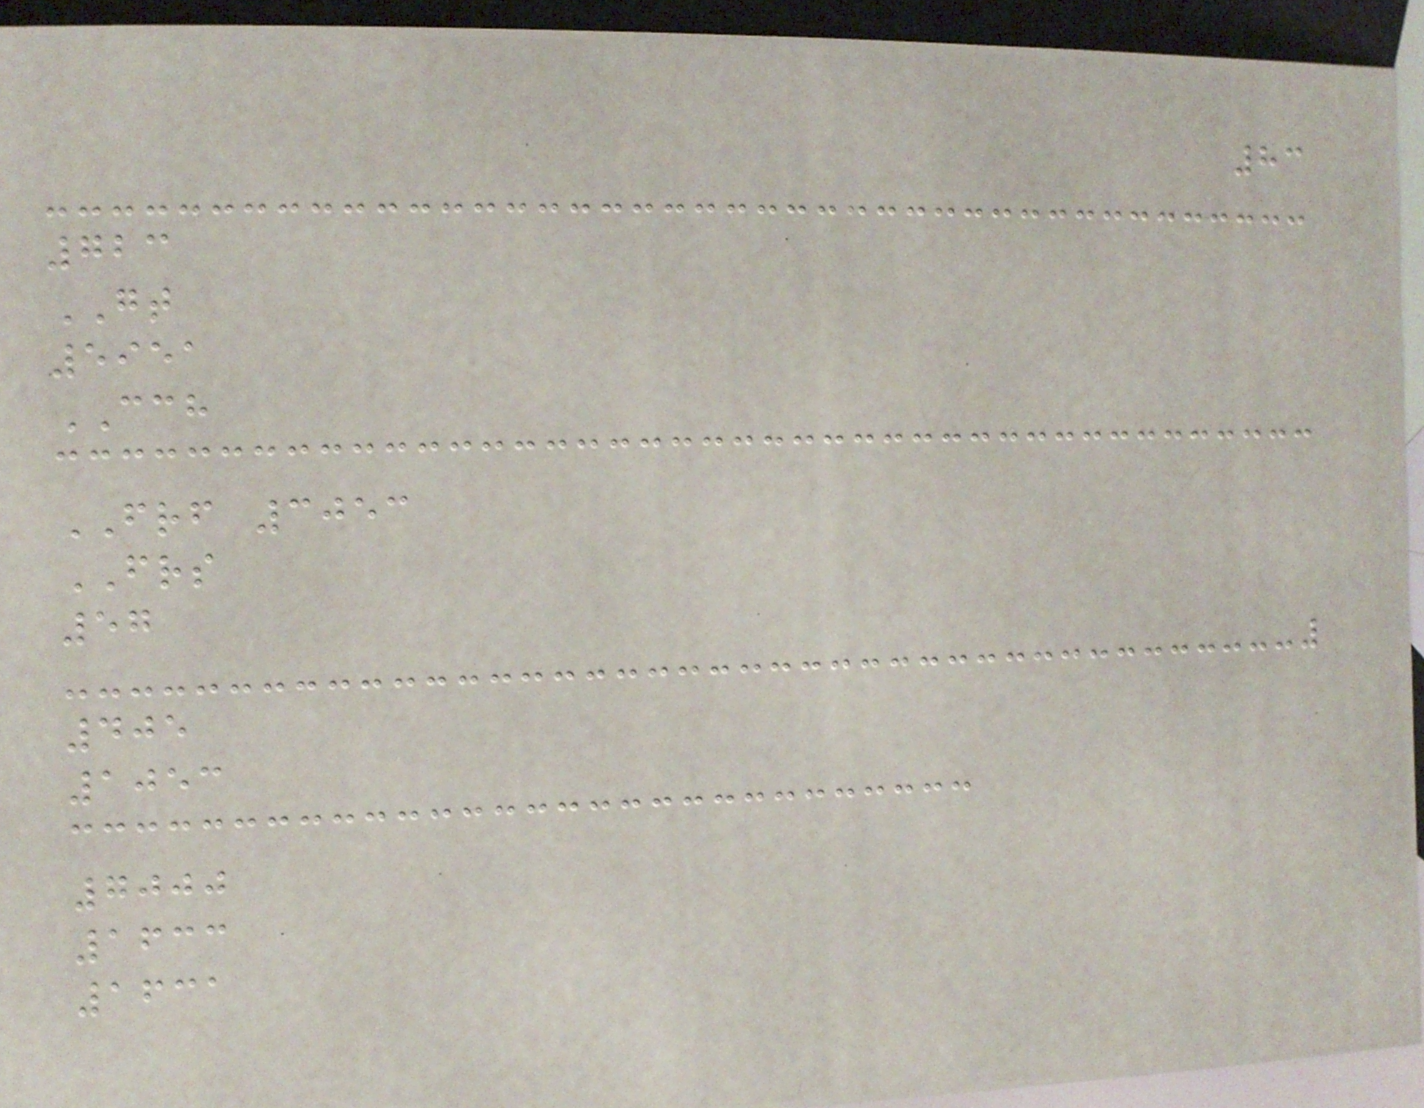83
723
GT
5951
CCH
FRF 3053
FRS
57
405
1053
7000
1633
1631
